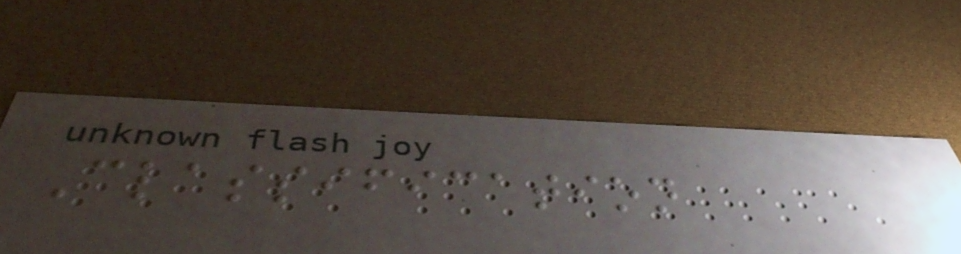Classification
